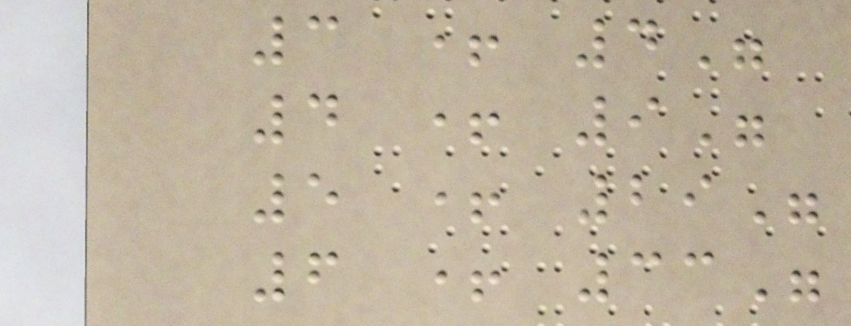3 + 4"
4 + 9"
5 + 29"
6 + 33"
